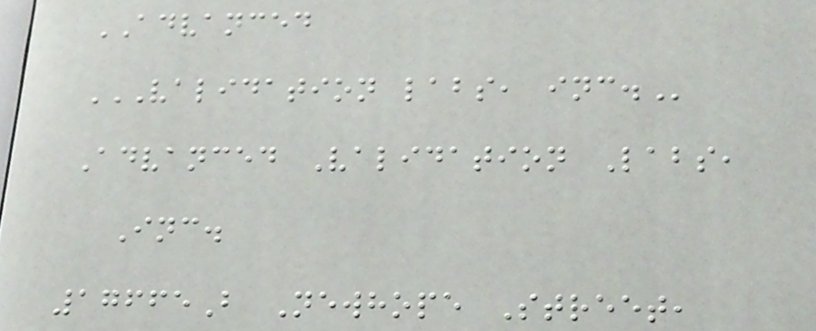ADVANCED
VALIDATION LABS, INC.
Advanced Validation Labs,
Inc.
17665B Newhope Street,
